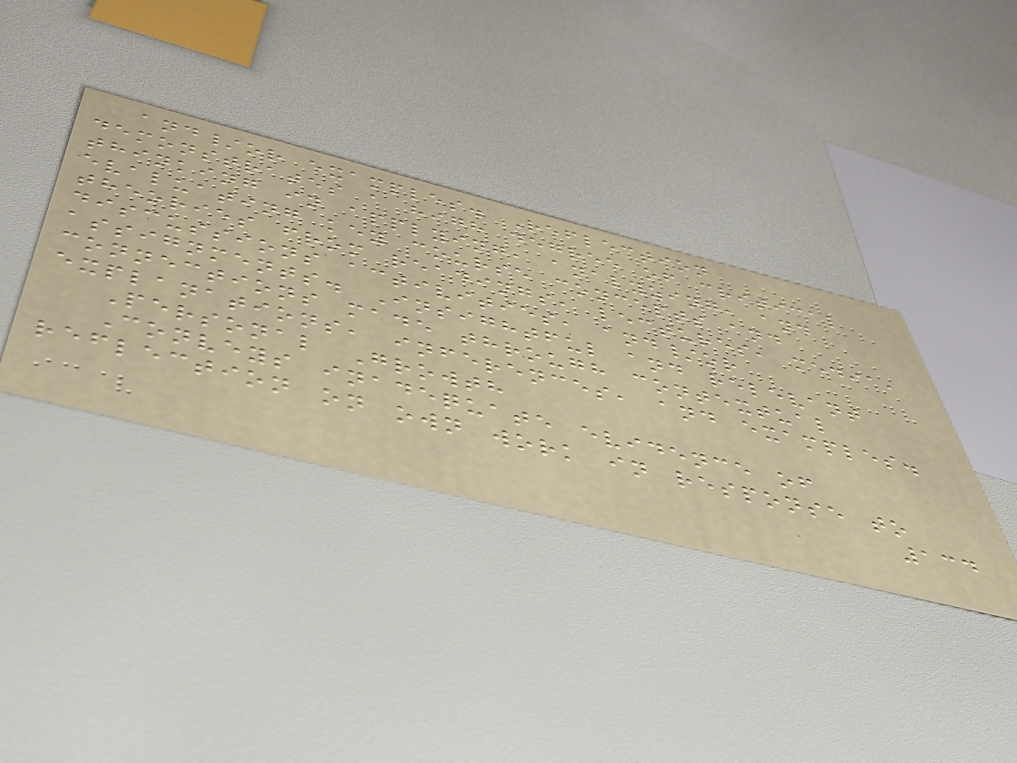and/or examples. Reflection
demonstrates a high degree of critical
thinking in applying, analyzing, and
evaluating key course concepts and
theories from readings, lectures, media,
discussions activities, and/or
assignments. Insightful and relevant
connections made through contextual
explanations, inferences, and examples.
Personal Growth
Conveys inadequate evidence of
reflection on own work in response to
134
